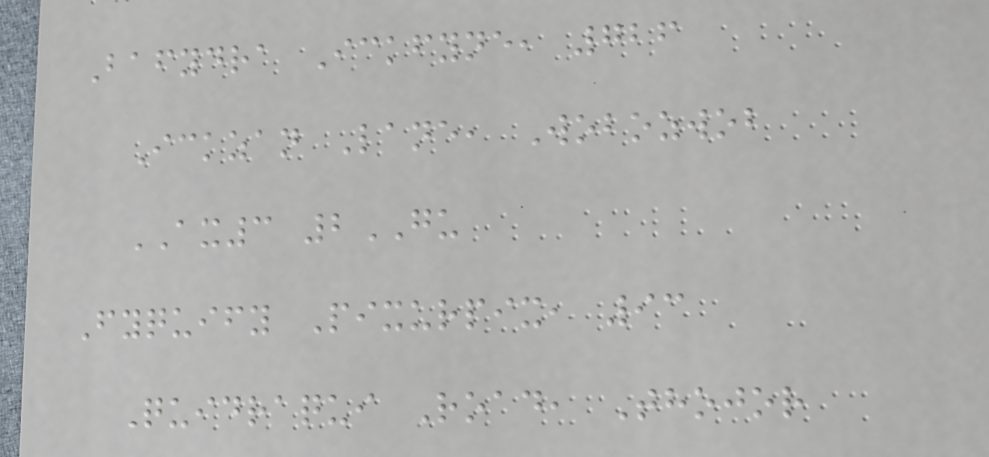Bafydra Ickfyne, 726
Ickzan Lane, Wobozwob
AX3 2GU
Fyquify Pixurpix, 93
Quidraqui Road, Thojor
